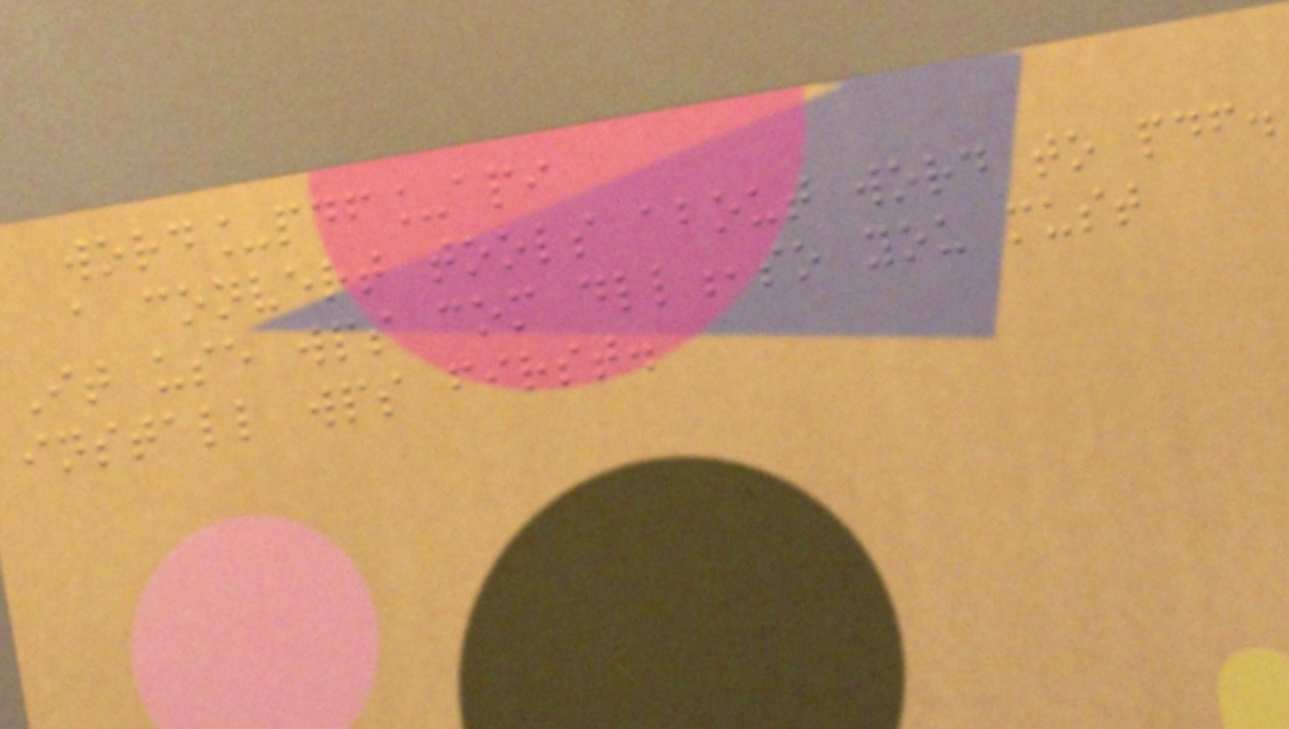word_pdf_api
a convert tools about word to pdf.
It use wps com dll,so you must
install wps first.
